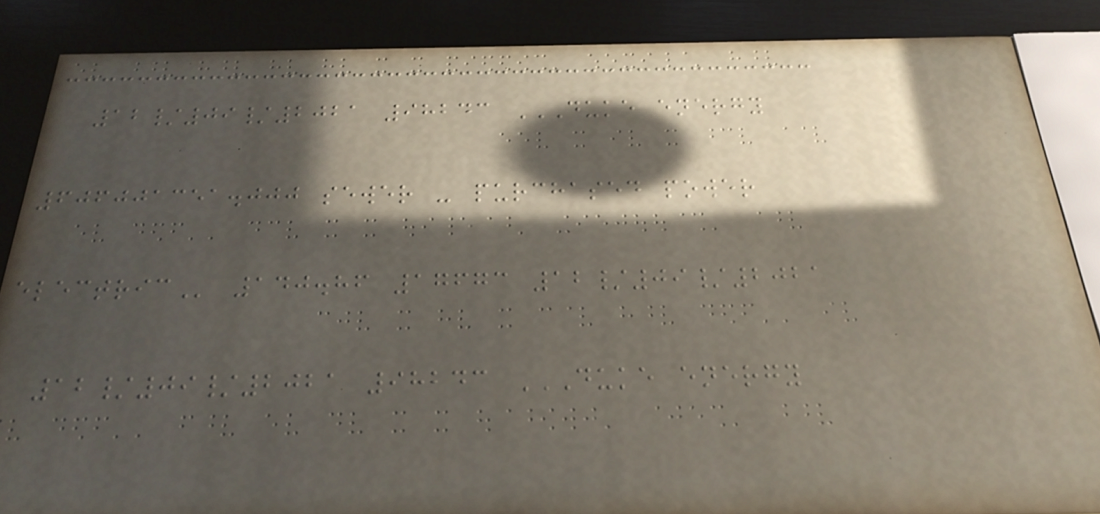12/09/2021 98243 DUKE ENERGY
606001351.000 SEWER - PURCHASED POWER
ELECTRIC 140.86 17673 12/09/2021
12/09/2021 98243 DUKE ENERGY
